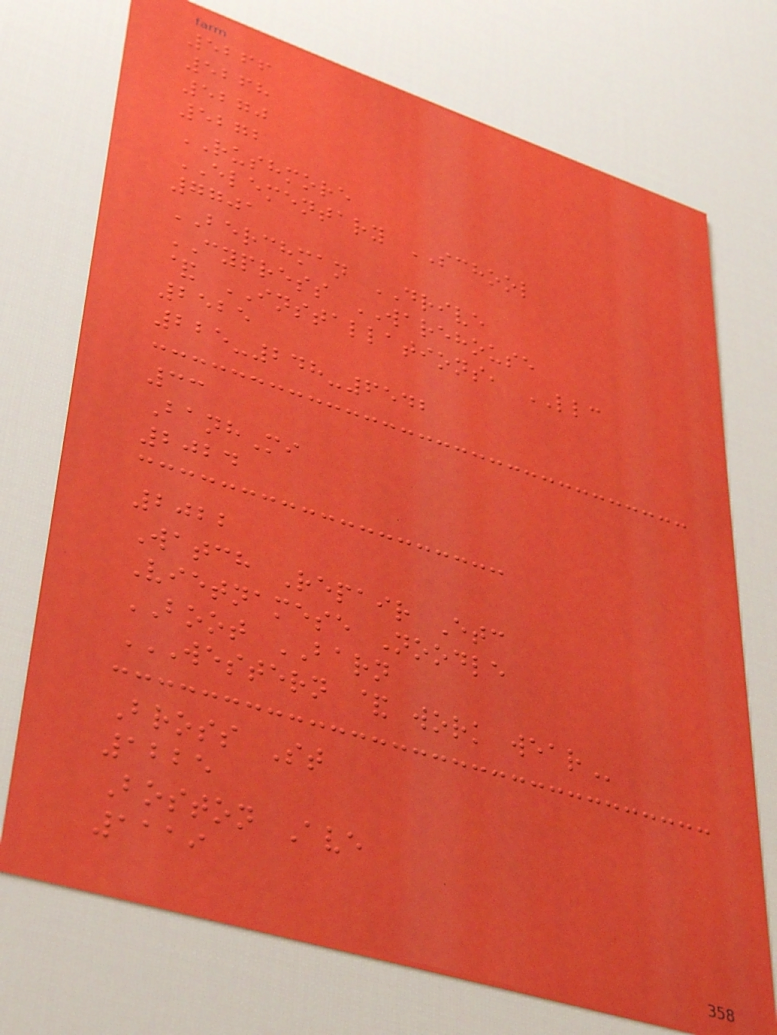5266
5268
5270
5272
RUSHMORE
ELEMENTARY SCHOOL
7701
BERCHMAN DRIVE
CYPRESS WAREHOUSE
& INSTALLATIONS, LLC
2525
225-248-6542
33
BanhMi
2024
2022
Watch Repair Etc
Vietnamese Noodle
BOOT BARN
WESTERN & WORK WEAR
Bross St
1225
Boston Ave
1119
